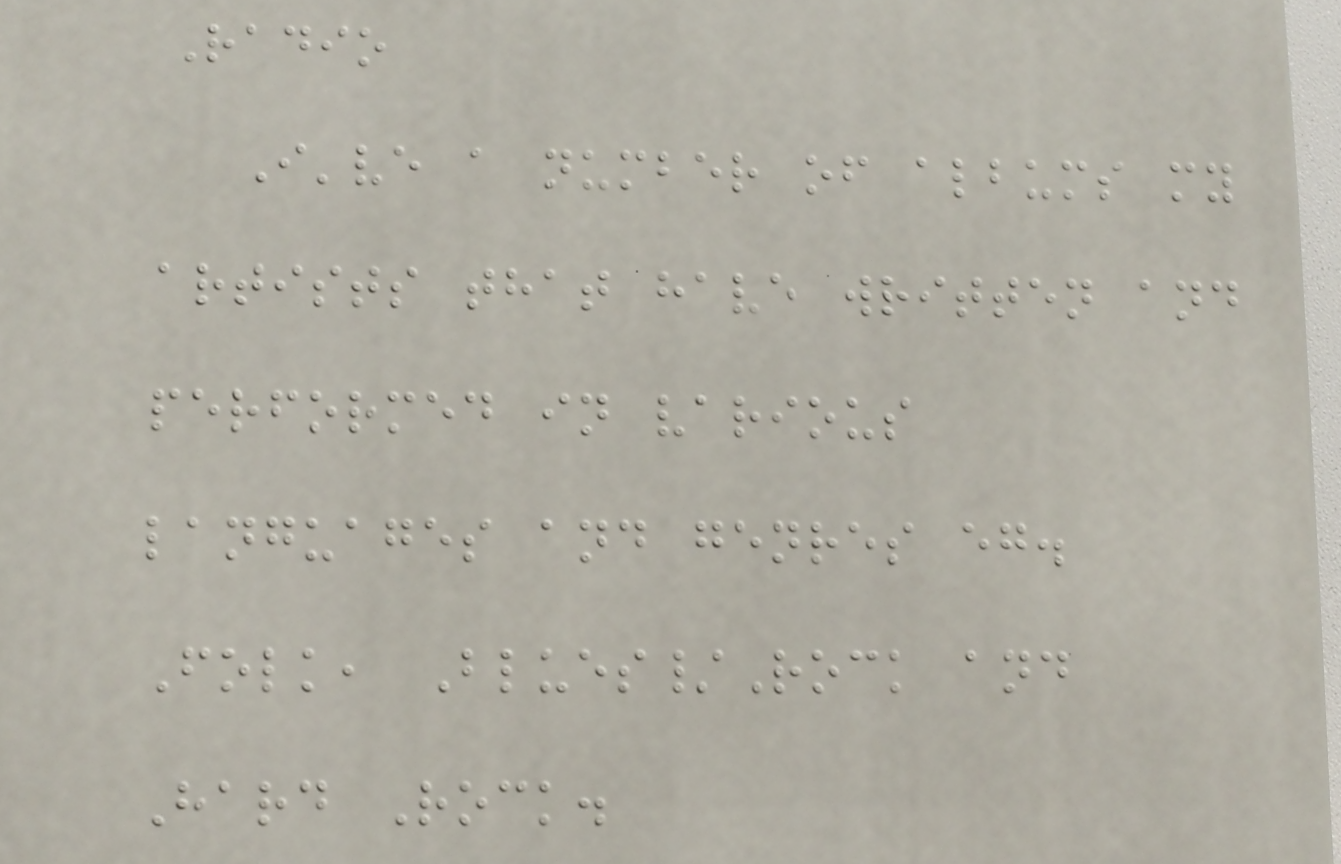Radio
I've a number of albums my
artists that have written and
performed in various
languages and genres eg.
Folk, Blues/Rock and
Hard Rock.
